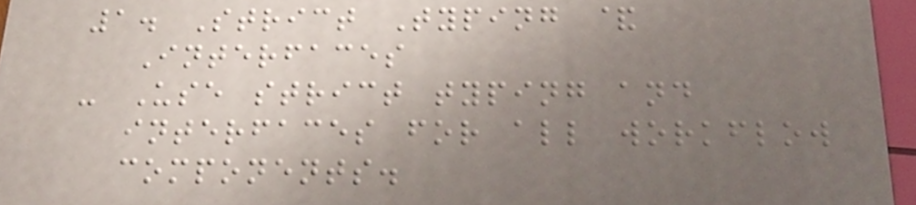1. Strict Typing &
Interfaces
- Use strict typing and
interfaces for all workflow
components.
